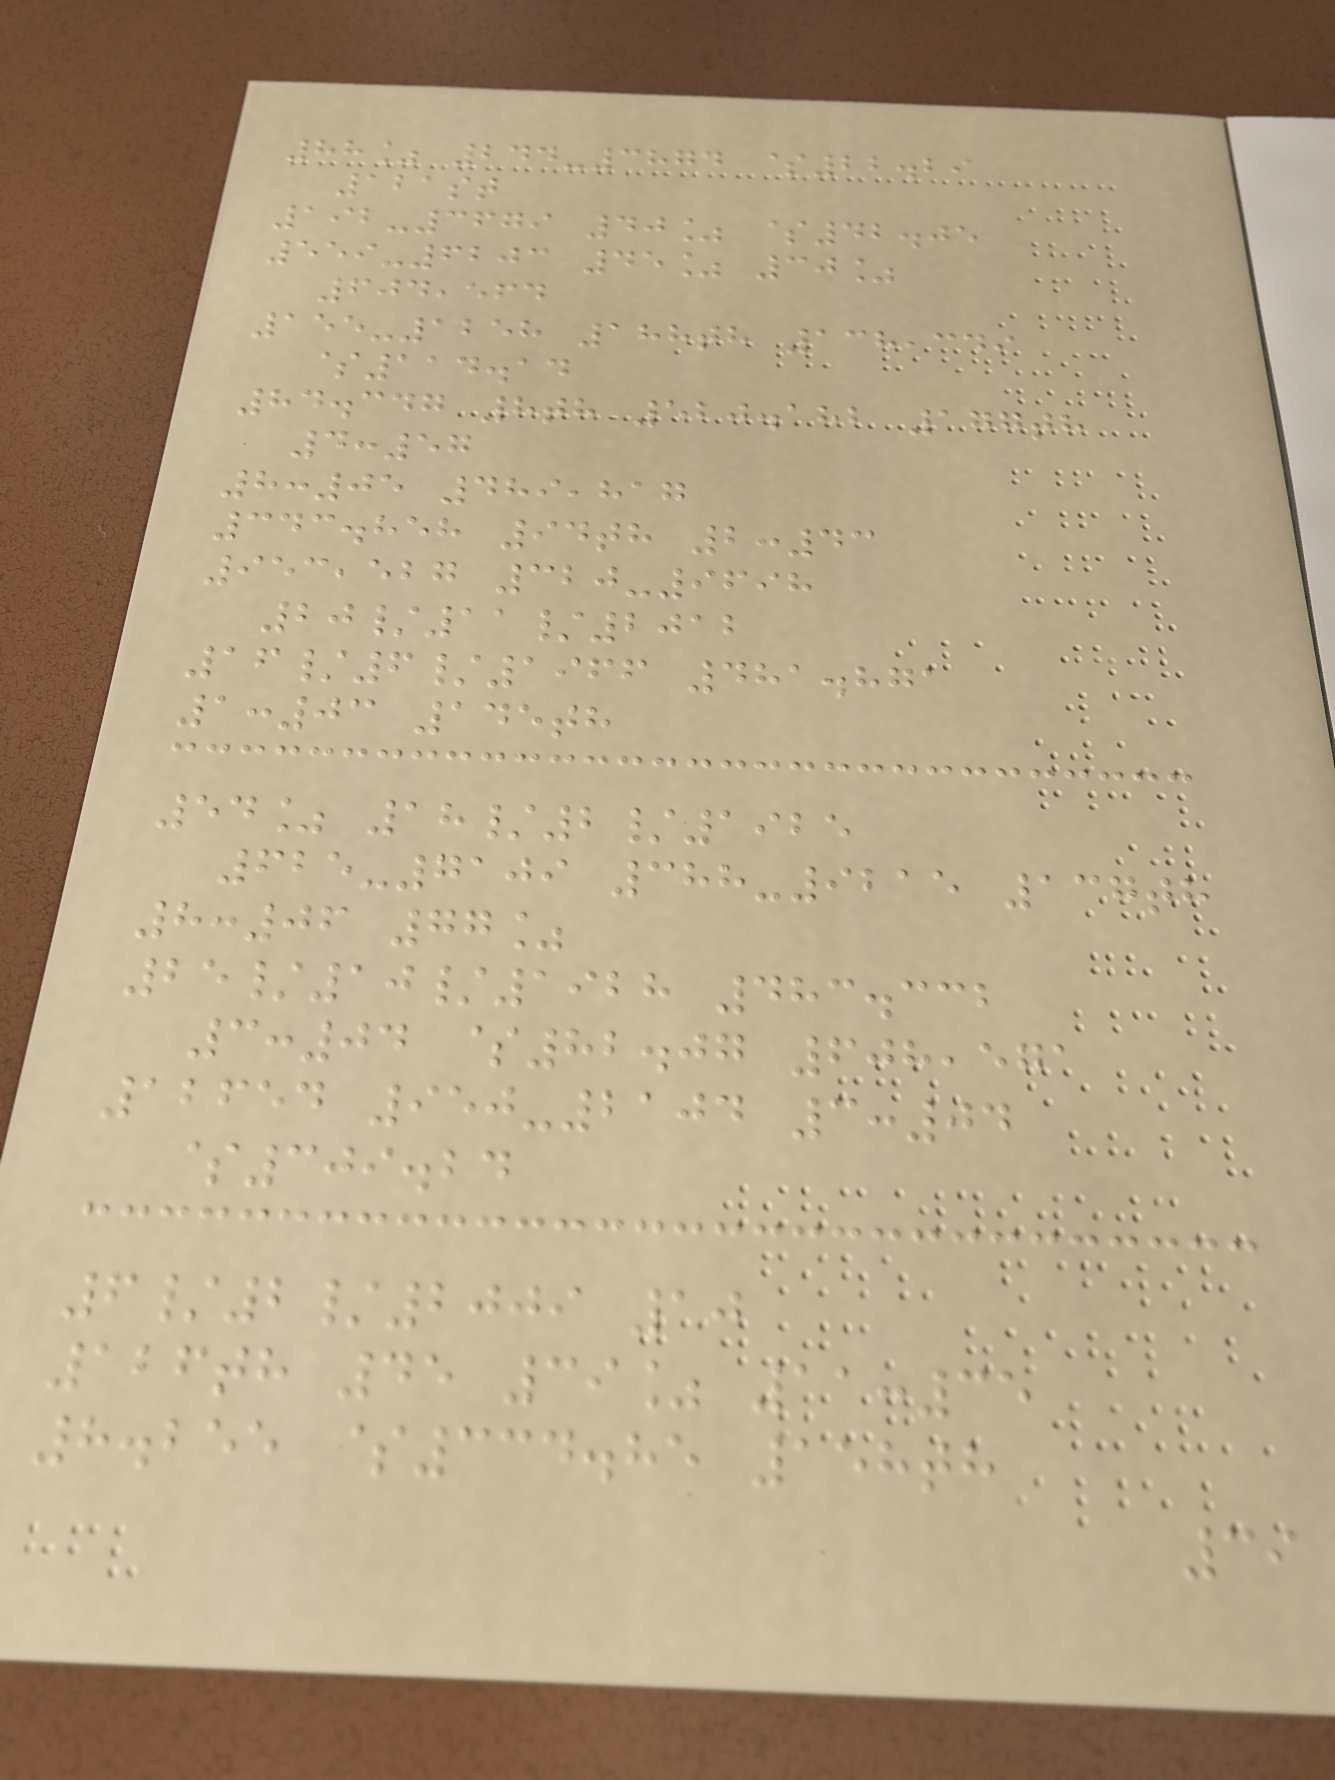88% 244-3874 $22.29
121st
192-3679 40% $42.05
559-6203 45% 30%
604,564
155-1258 188th 138,349
$114.14
84.347 8th 520.182 177th
4:57
8:05 489,817
343.858 94th 2:43
953,527 320-9698
20/11/2012
16/6/1966 481.871
1:03 145th
54% 18/2/1925
625-7109 388-9215 137th
8:06 77%
25/10/1928 483.332
3:04 $82.07 608,571
12654 950-2104 3:04
$309.24
6/2/2009 10
126th 45 39% 11:35
8.255 $334.85 158th
39
